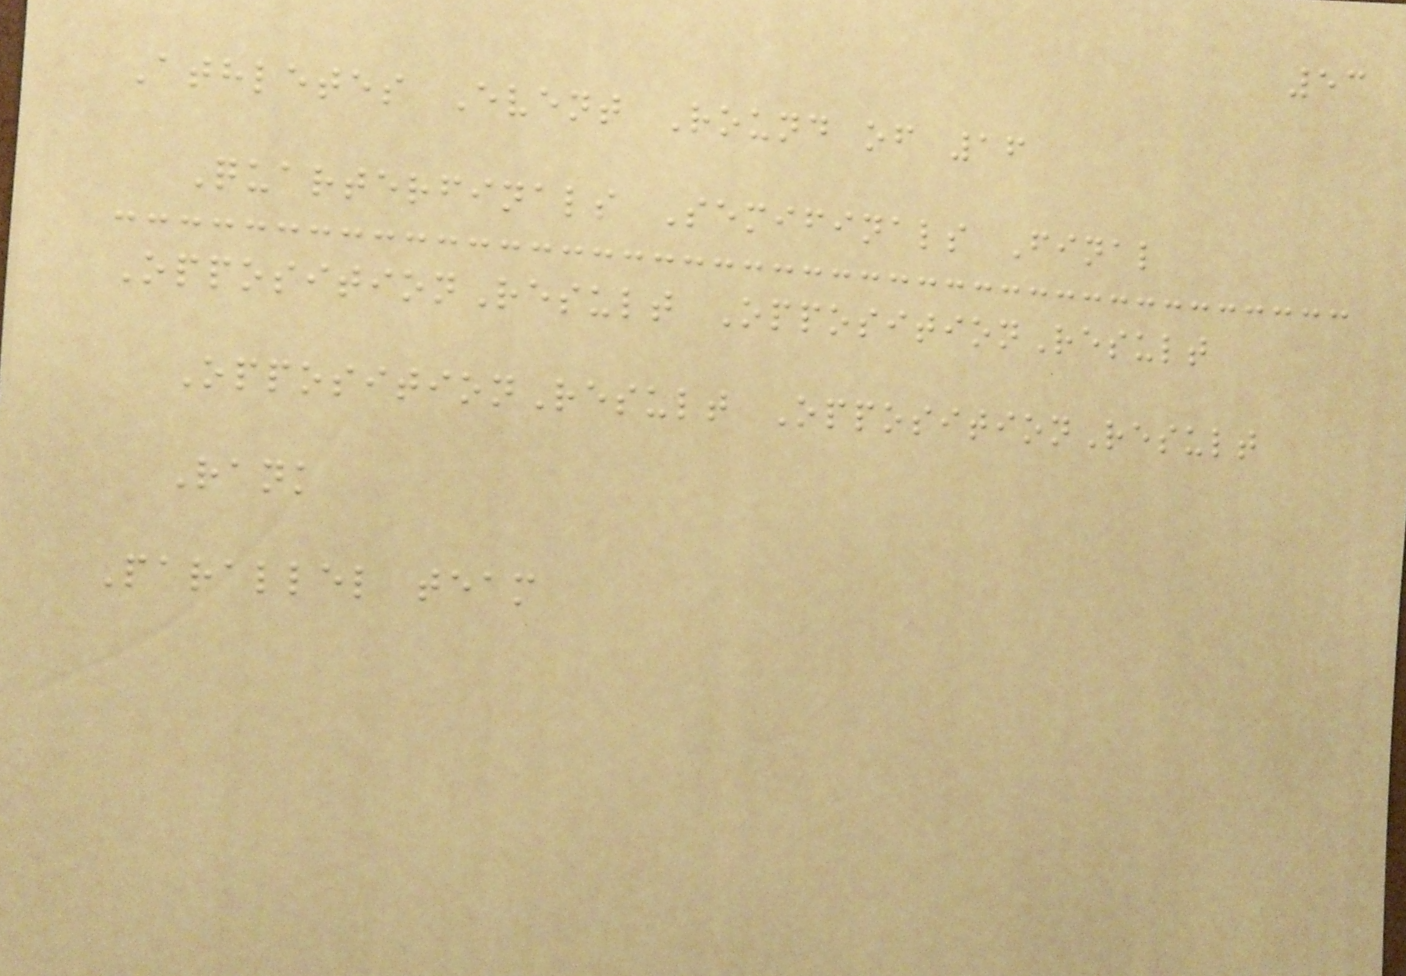53
Athletes Event Round of 16
Quarterfinals Semifinals Final
OppositionResult OppositionResult
OppositionResult OppositionResult
Rank
Parallel team
